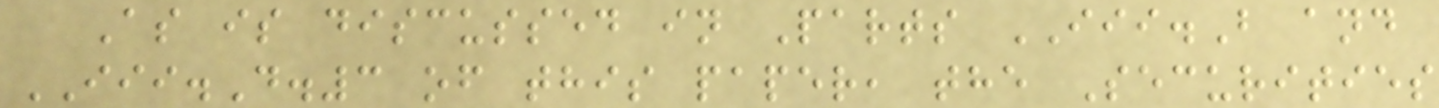As is discussed in Parts III.B and
III.D.3 of this paper, the Securities
